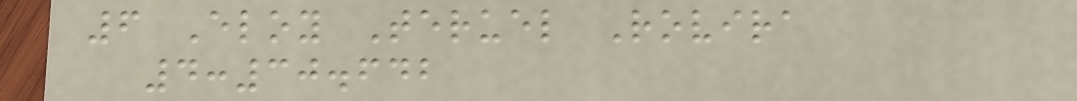6 Eloy Teruel Rovira
4:30.642
